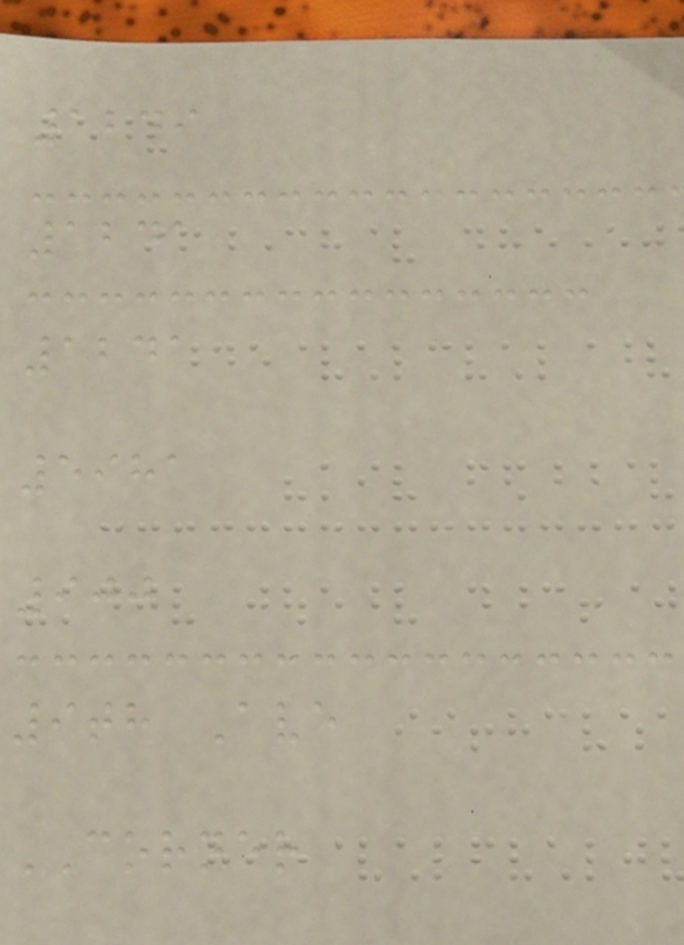1249
1241
1241
5981
900
9th Ave
CORNER
